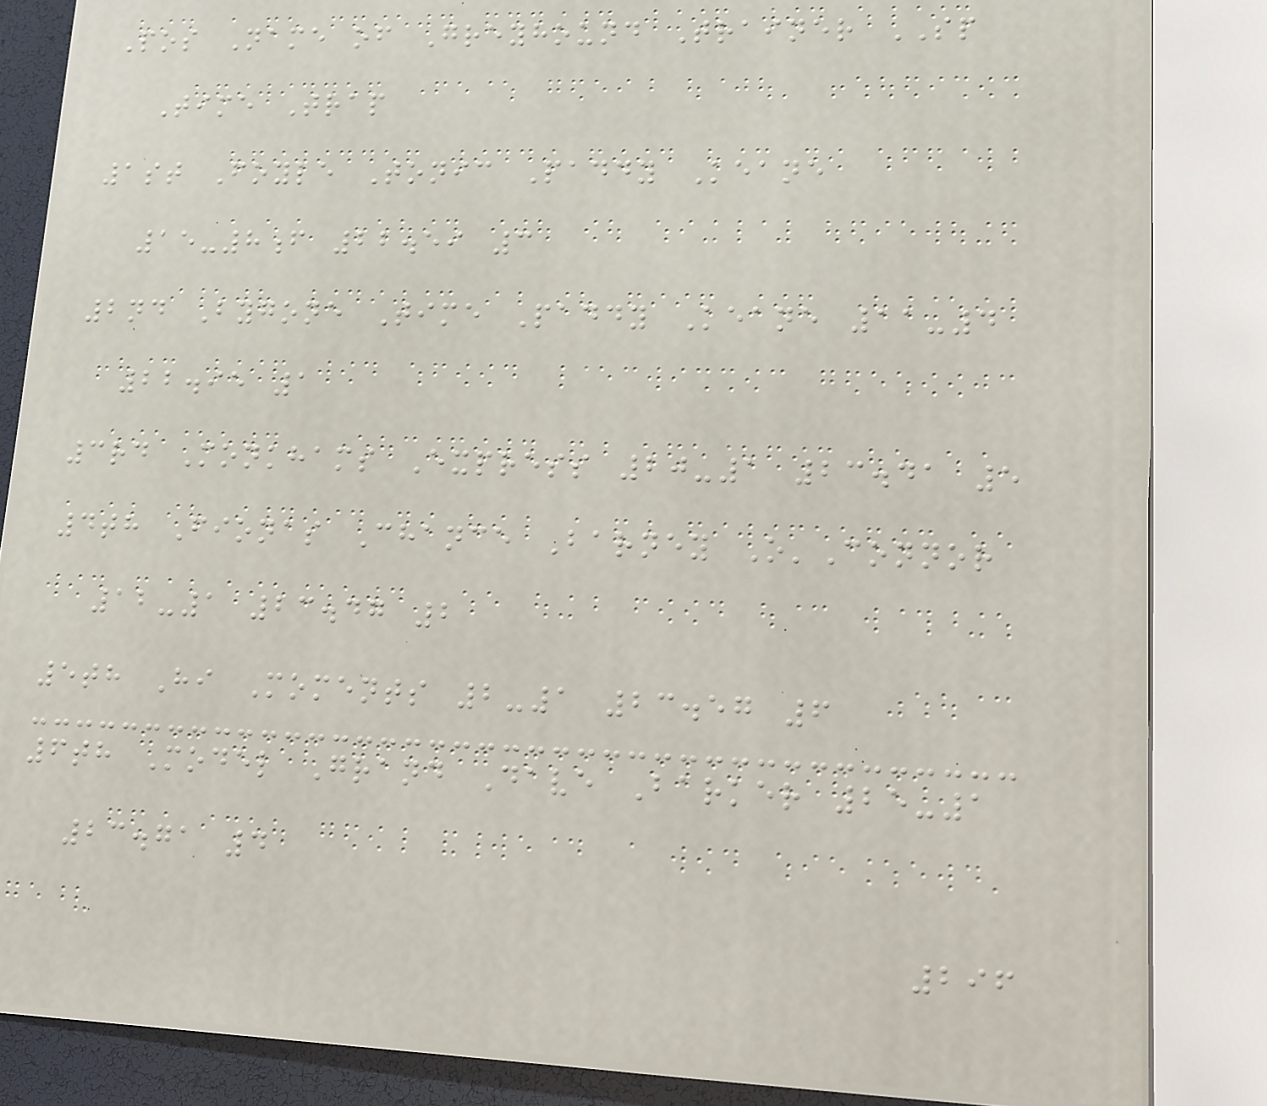Pos Name of Greyhound Trainer SP
Time Trap
1st Foyle Tonic Paddy Keane
15-8f 22.59 3
2nd Bygone Time Paddy Keane 11-4
22.95 1
3rd Monkhams Express 20-1 23.41 5
4th Fionas Chance Barney O'Connor
12-1 23.47 2
5th Hi Moments 2-1 23.57 6
6th Model Grand Dave Barker 25-1
23.71 4
296
